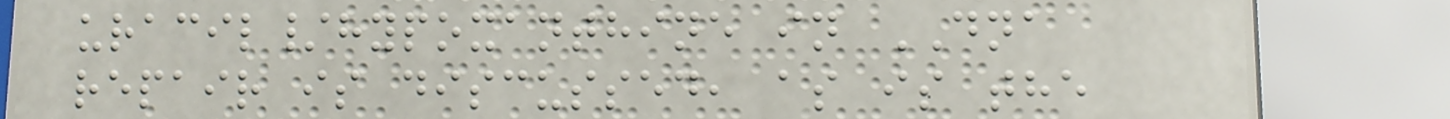uracil/hypoxanthine in DNA
repair is discussed, as is the
